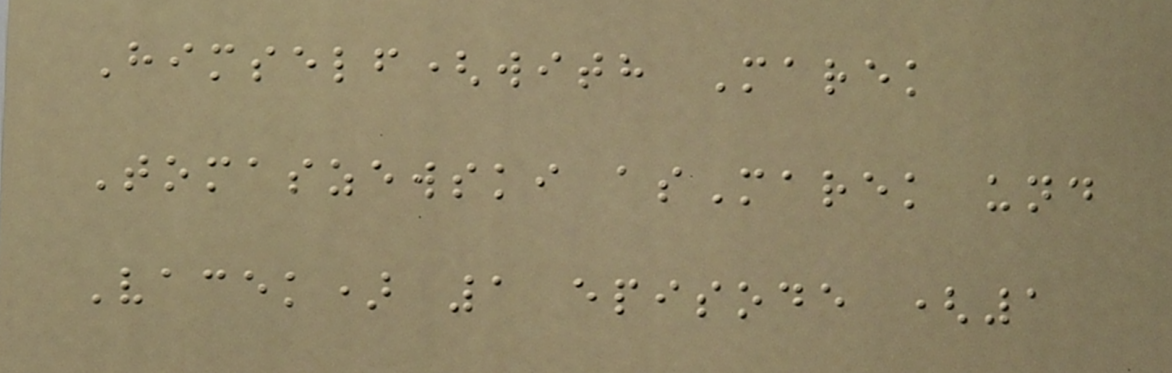Himself(with Marek
Tomaszewski asMarek und
Vacek) 1 episode (1
